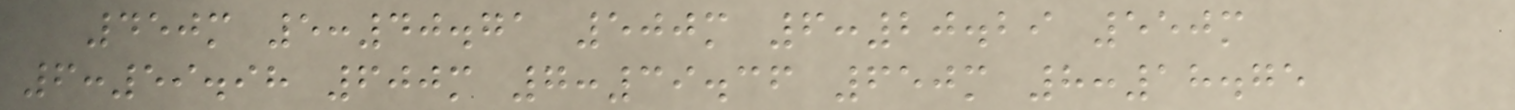450m 5:40.71 500m 6:20.29 550m
6:59.98 600m 7:39.36 650m 8:18.75
